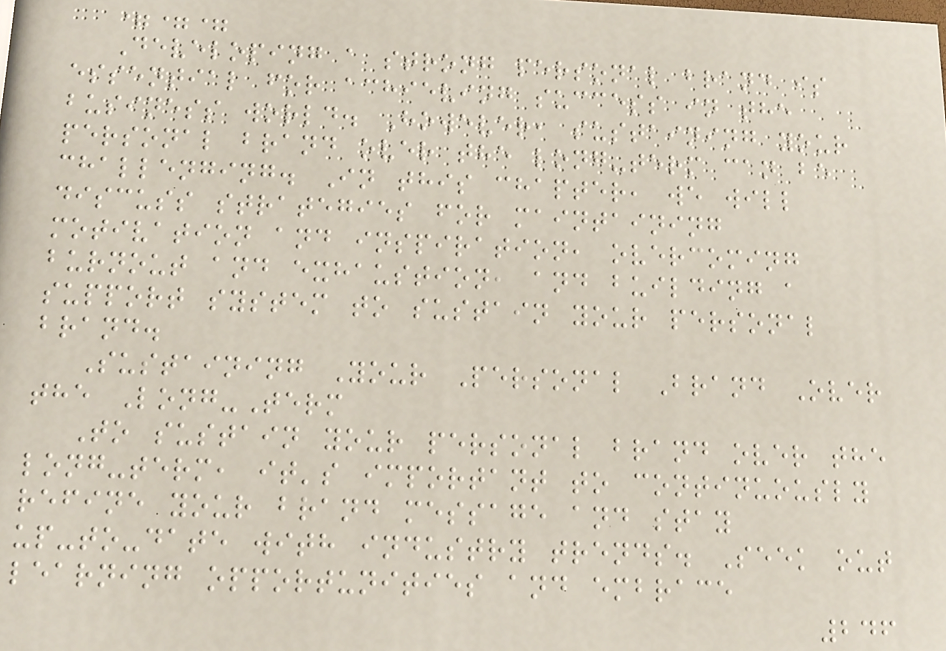===
Developing a strong personal brand is
essential for achieving success in the
business world. However, sustaining your
personal brand over the long-term can be
challenging. In this chapter, we will
discuss strategies for maintaining
motivation and inspiration, overcoming
burnout and exhaustion, and building a
support system to sustain your personal
brand.
Sustaining Your Personal Brand Over
the Long-Term
To sustain your personal brand over the
long-term, it's important to continuously
refine your brand message and stay
up-to-date with industry trends. Seek out
learning opportunities and embrace
246
